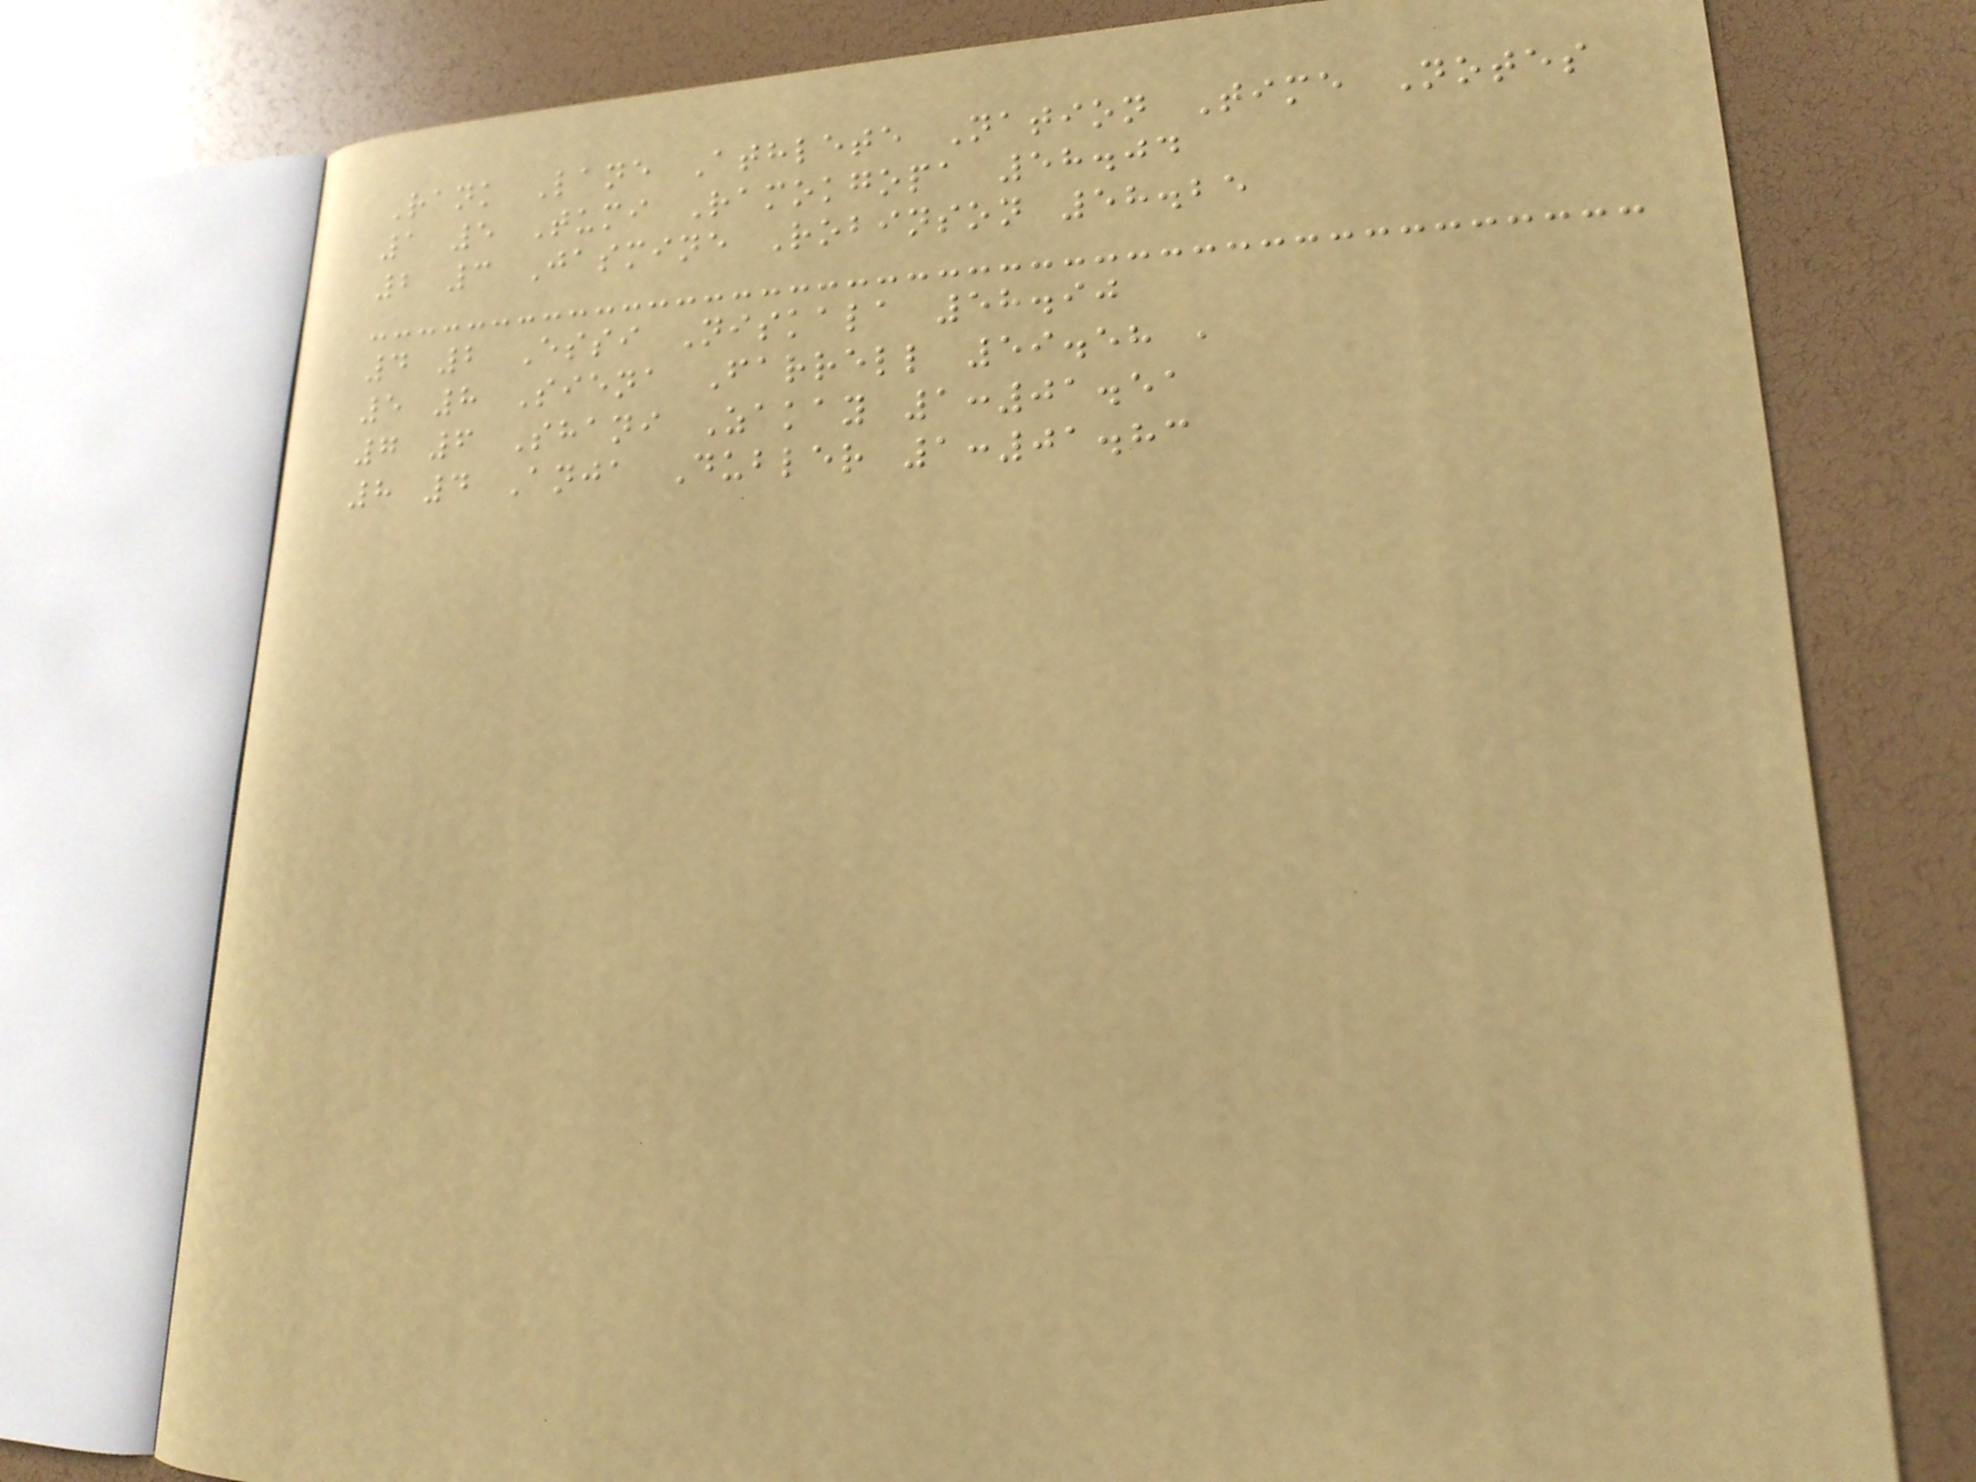Rank Lane Athlete Nation Time Notes
1 5 Tumi Ramokgopa 58.04
2 3 Jasmine Robinson 58.25
4 2 Essi Niskala 58.90
5 8 Siena Farrell 59.58 ,
7 6 Shani Zakay 1:01.51
8 4 Anja Dubler 1:01.83
